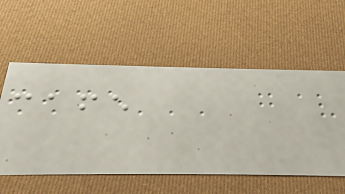cafe
